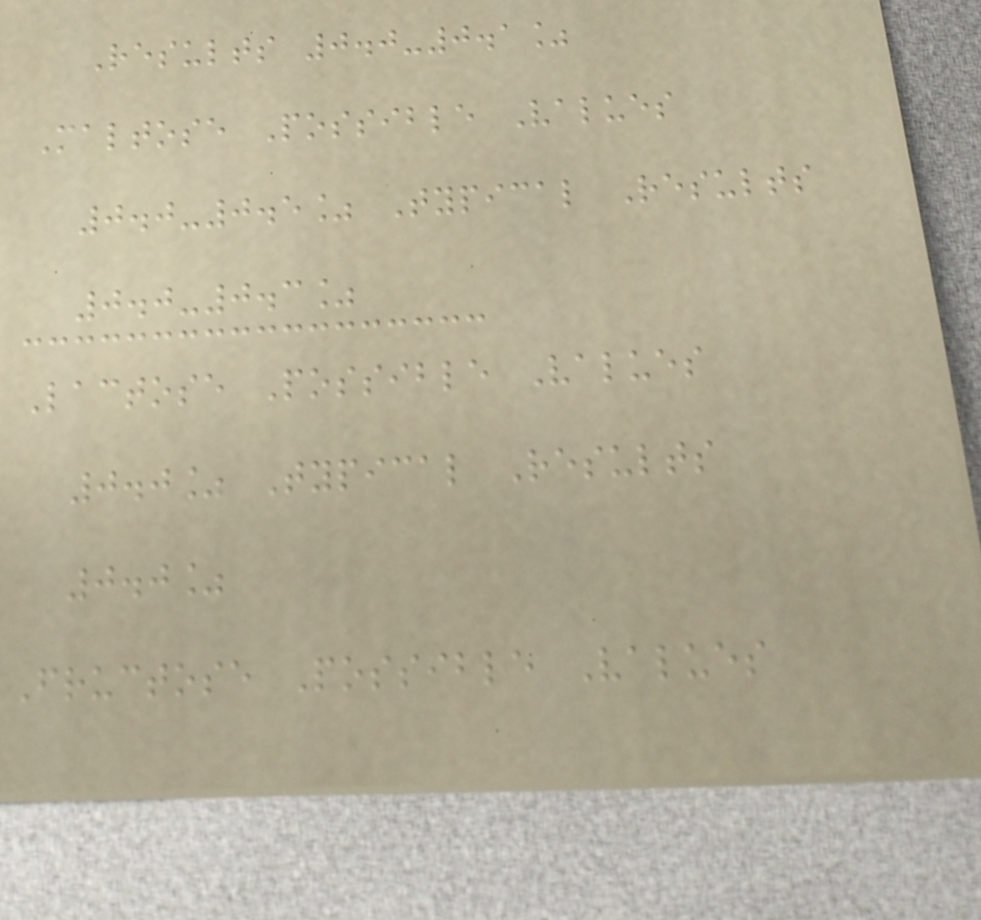Results 0.0-0.1%
Maltose Possible Values
0.0-0.5% Typical Results
0.0-0.3%
Lactose Possible Values
0.0% Typical Results
0.0%
Fructose Possible Values
